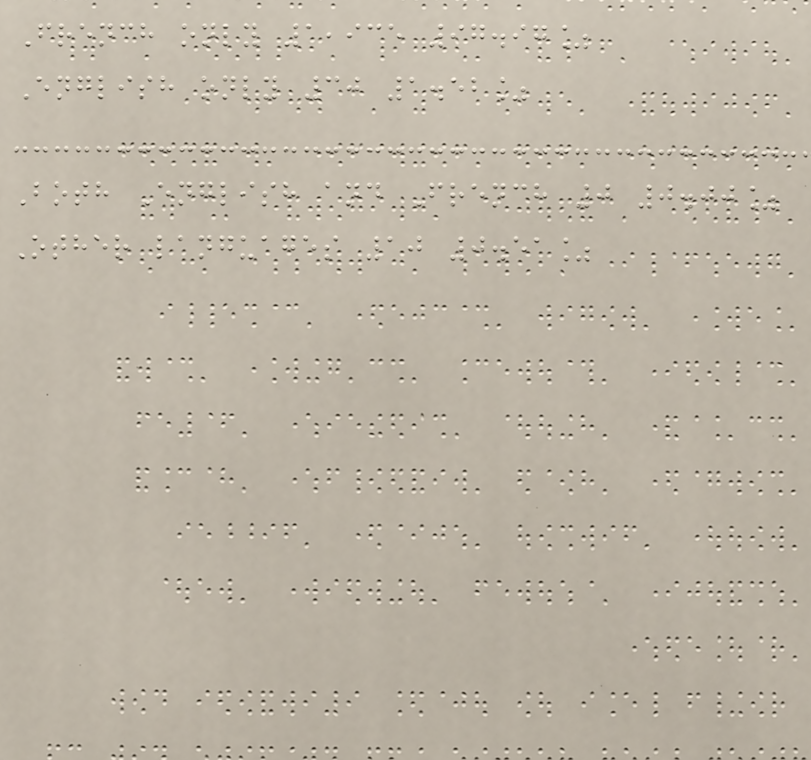French only 1,935 97.97%
English only 30 1.52%
Both English and French 0 0.00%
Other languages 10 0.51%
